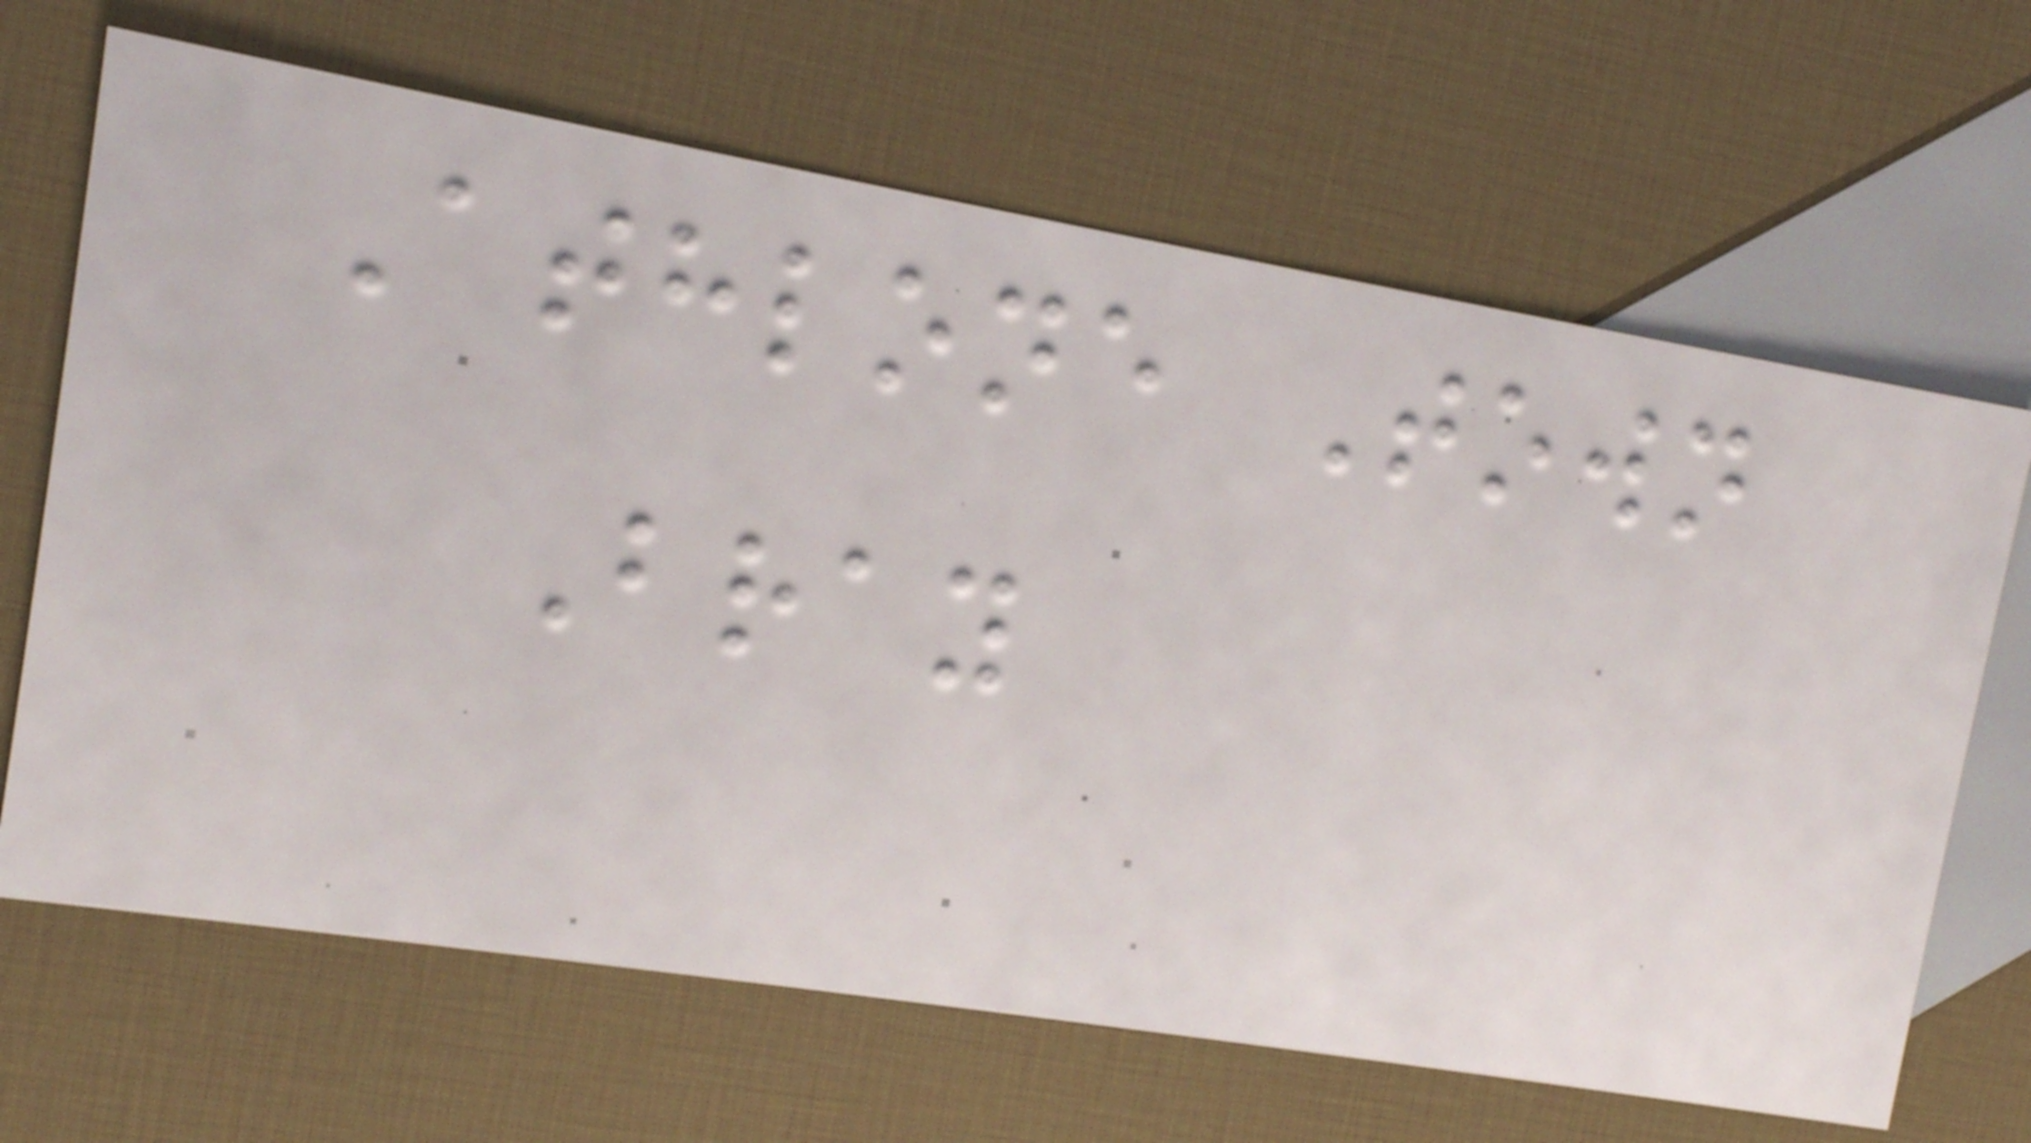Athlone Town
Bray
